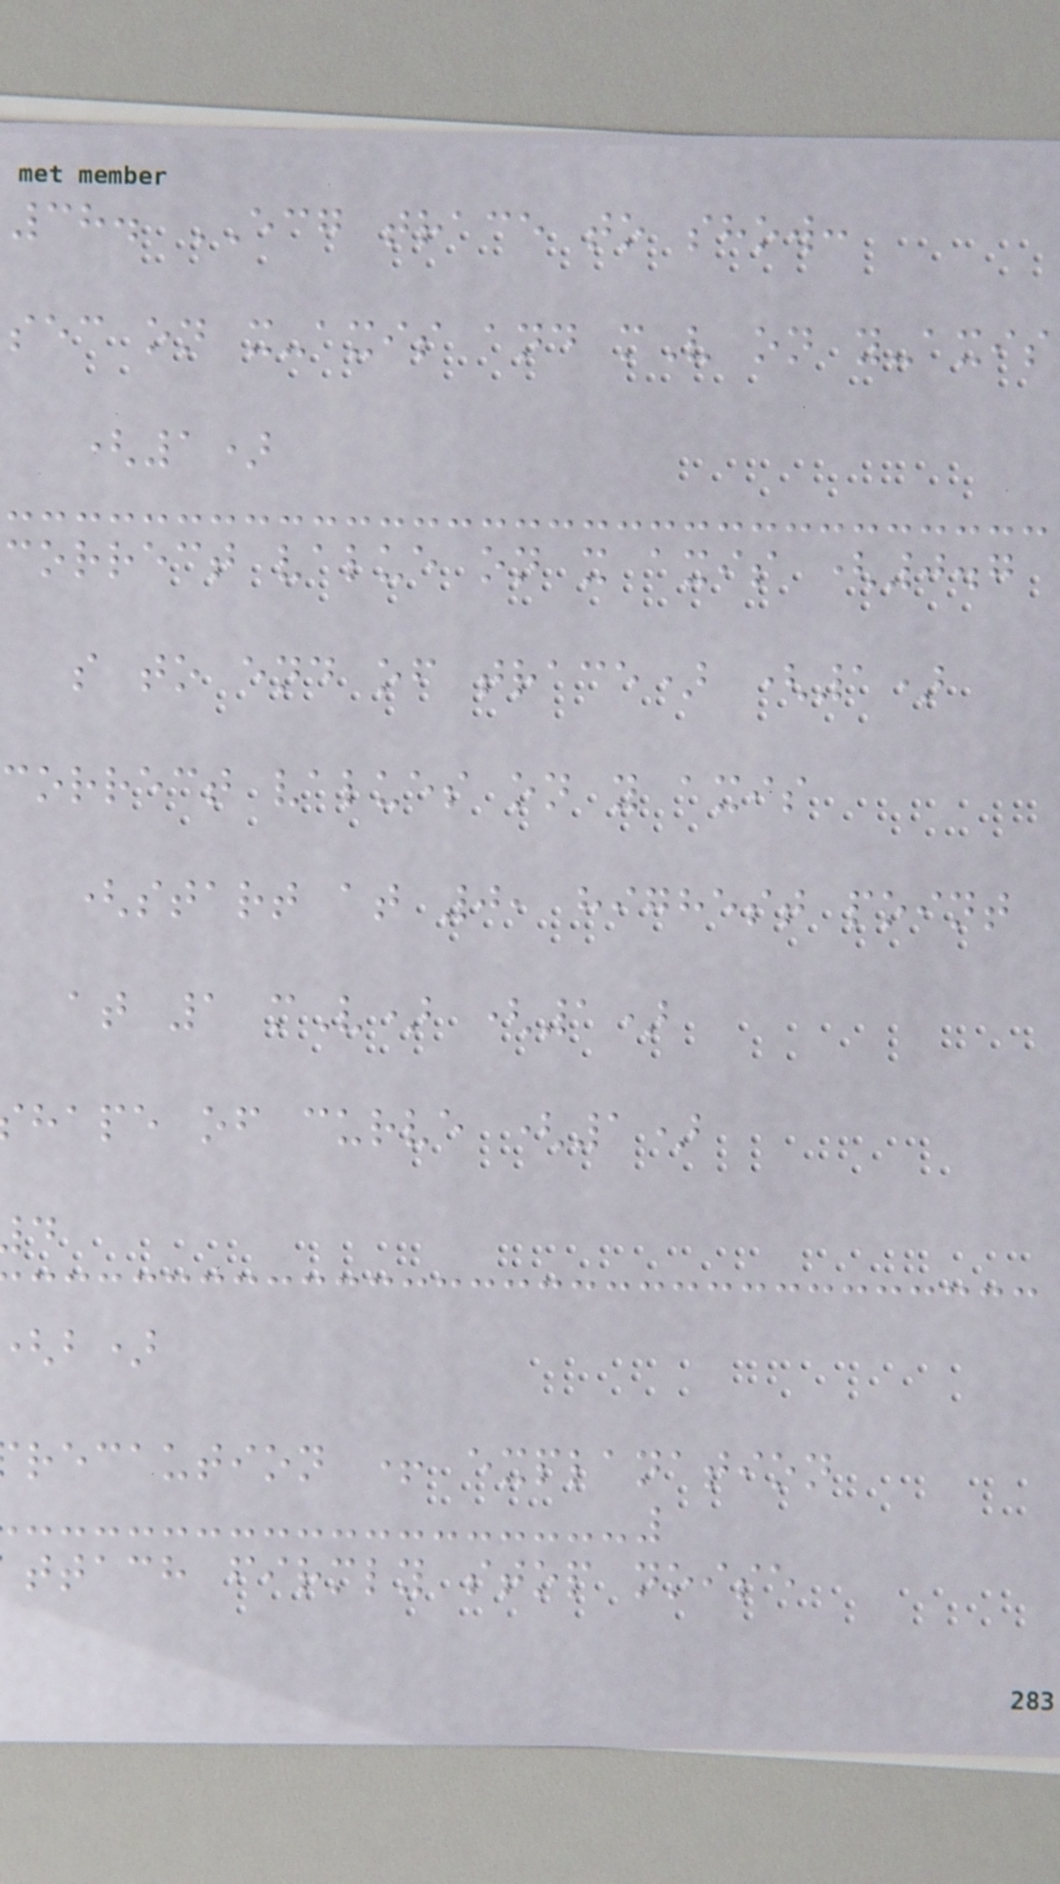38. ECG trace to show:
sec on x-axis and mV on y-axis
(1)
correct value on x axis (0.7
s to end of trace) (1)
correct values on y axis
(start at 0, highest point
at 1 mV) (1)
hape of curve (1)
recaution + explanation
ttach firmly stop noise
